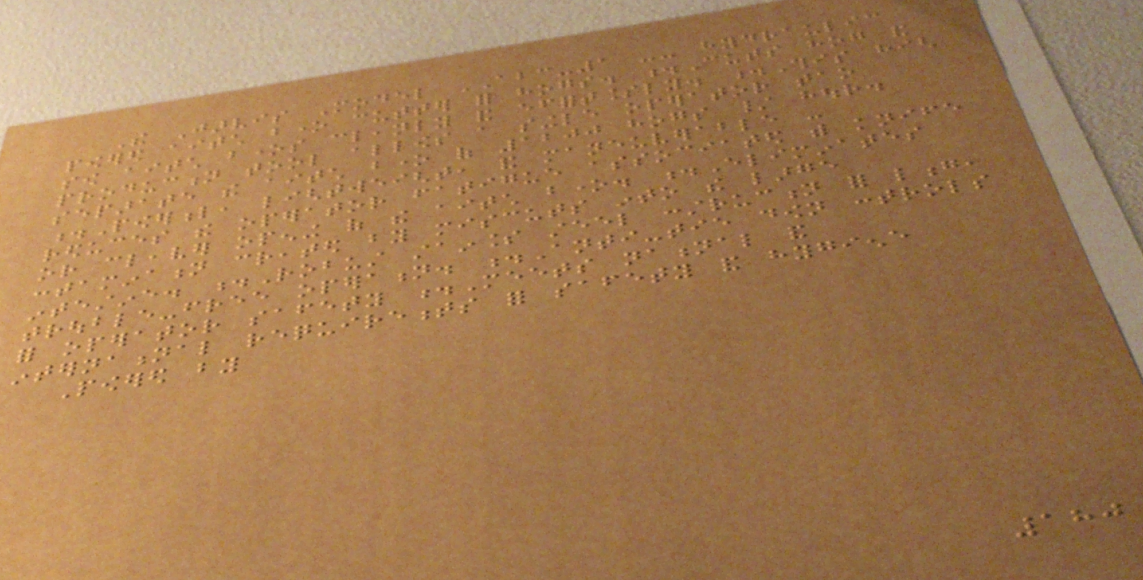The Jarvis Model ABC-1 -- hydraulic
powered aitch bone cutter for hogs. .Cuts hog and
sow aitch bones cleanly and effortlessly. .This high
production tool allows a single operator tao
separate the aitch bone of 1200 hogs / hour.
.Powerful, lightweight, and maneuverable -
reduces the operator fatigue associated with knife
or cleaver opening of the aitch bone. .Eliminates
contamination created by miscuts into the large
intestine. .Robust stainless steel construction for long,
trouble-free operation. .Anti-tie down controls
for operator safety .Meets national and
international requirements for safety and hygiene
Powered by
180
